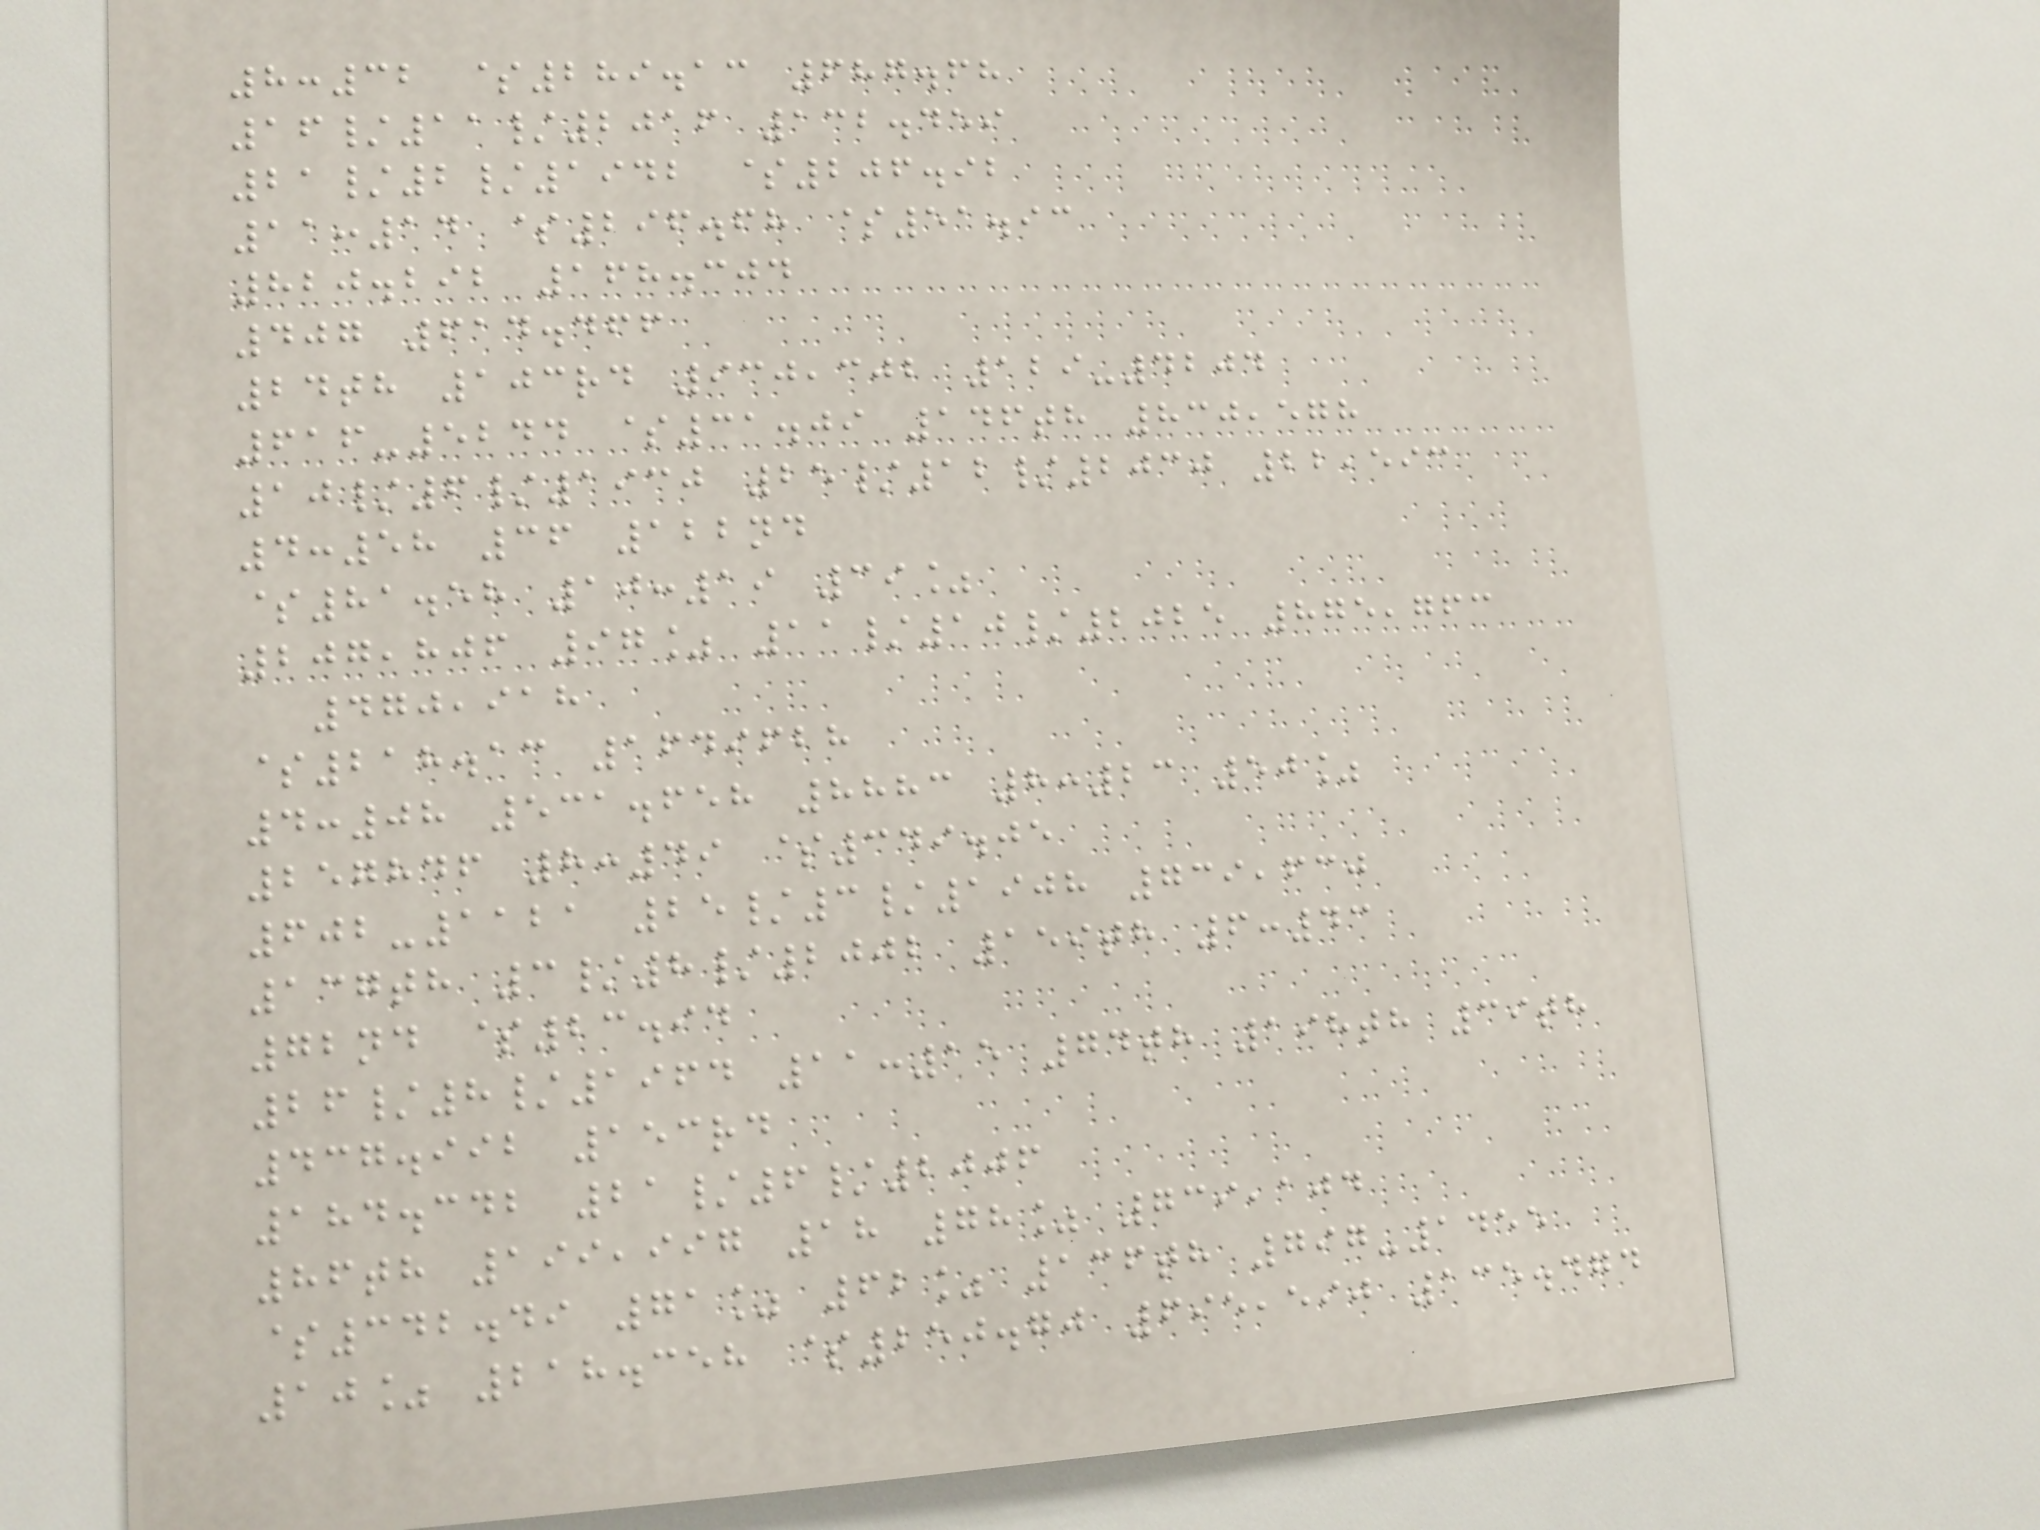8:32 $289.13 687.68
16/11/2016 132.459
21/2/1942 $206.92
11:14 $296.68 $51.93
820.292 168.304
407 614.466
24th 103rd 930,302 129-4204
616-5244 $31.09 146th 830,578
10/6/1930 25/12/2030 22,593
4:58 36 122nd
$81.58 10:19 39%
207,806 97% 11/10/2025 875,763
470,918
$218.13 1649628
4:08 531.658 8883 8:23 50%
257846 8:49 $349.05
602-1121 25/3/1908 739,630
137th 3/8/2002 159th 6:43
72nd $23.94
26/8/1964 11:15 74th 198th 39th
437.992 153rd
184.342 21/6/2006
86th 199,997 18 78% 739,104
$342.49 71% 62% 136th 797-1455
10% 218.358 $250.70 695,590 135.474
